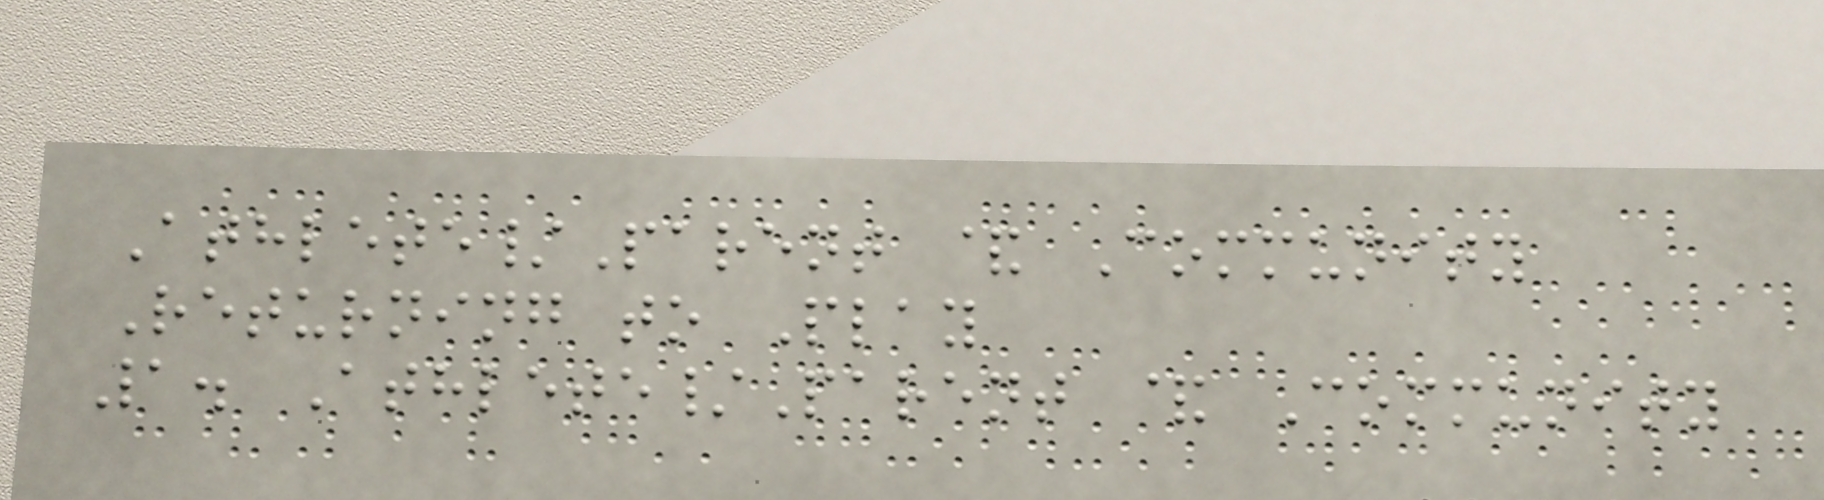Athlete/Parent & Community
Returning to Play
1. Athlete/Parent & Community
